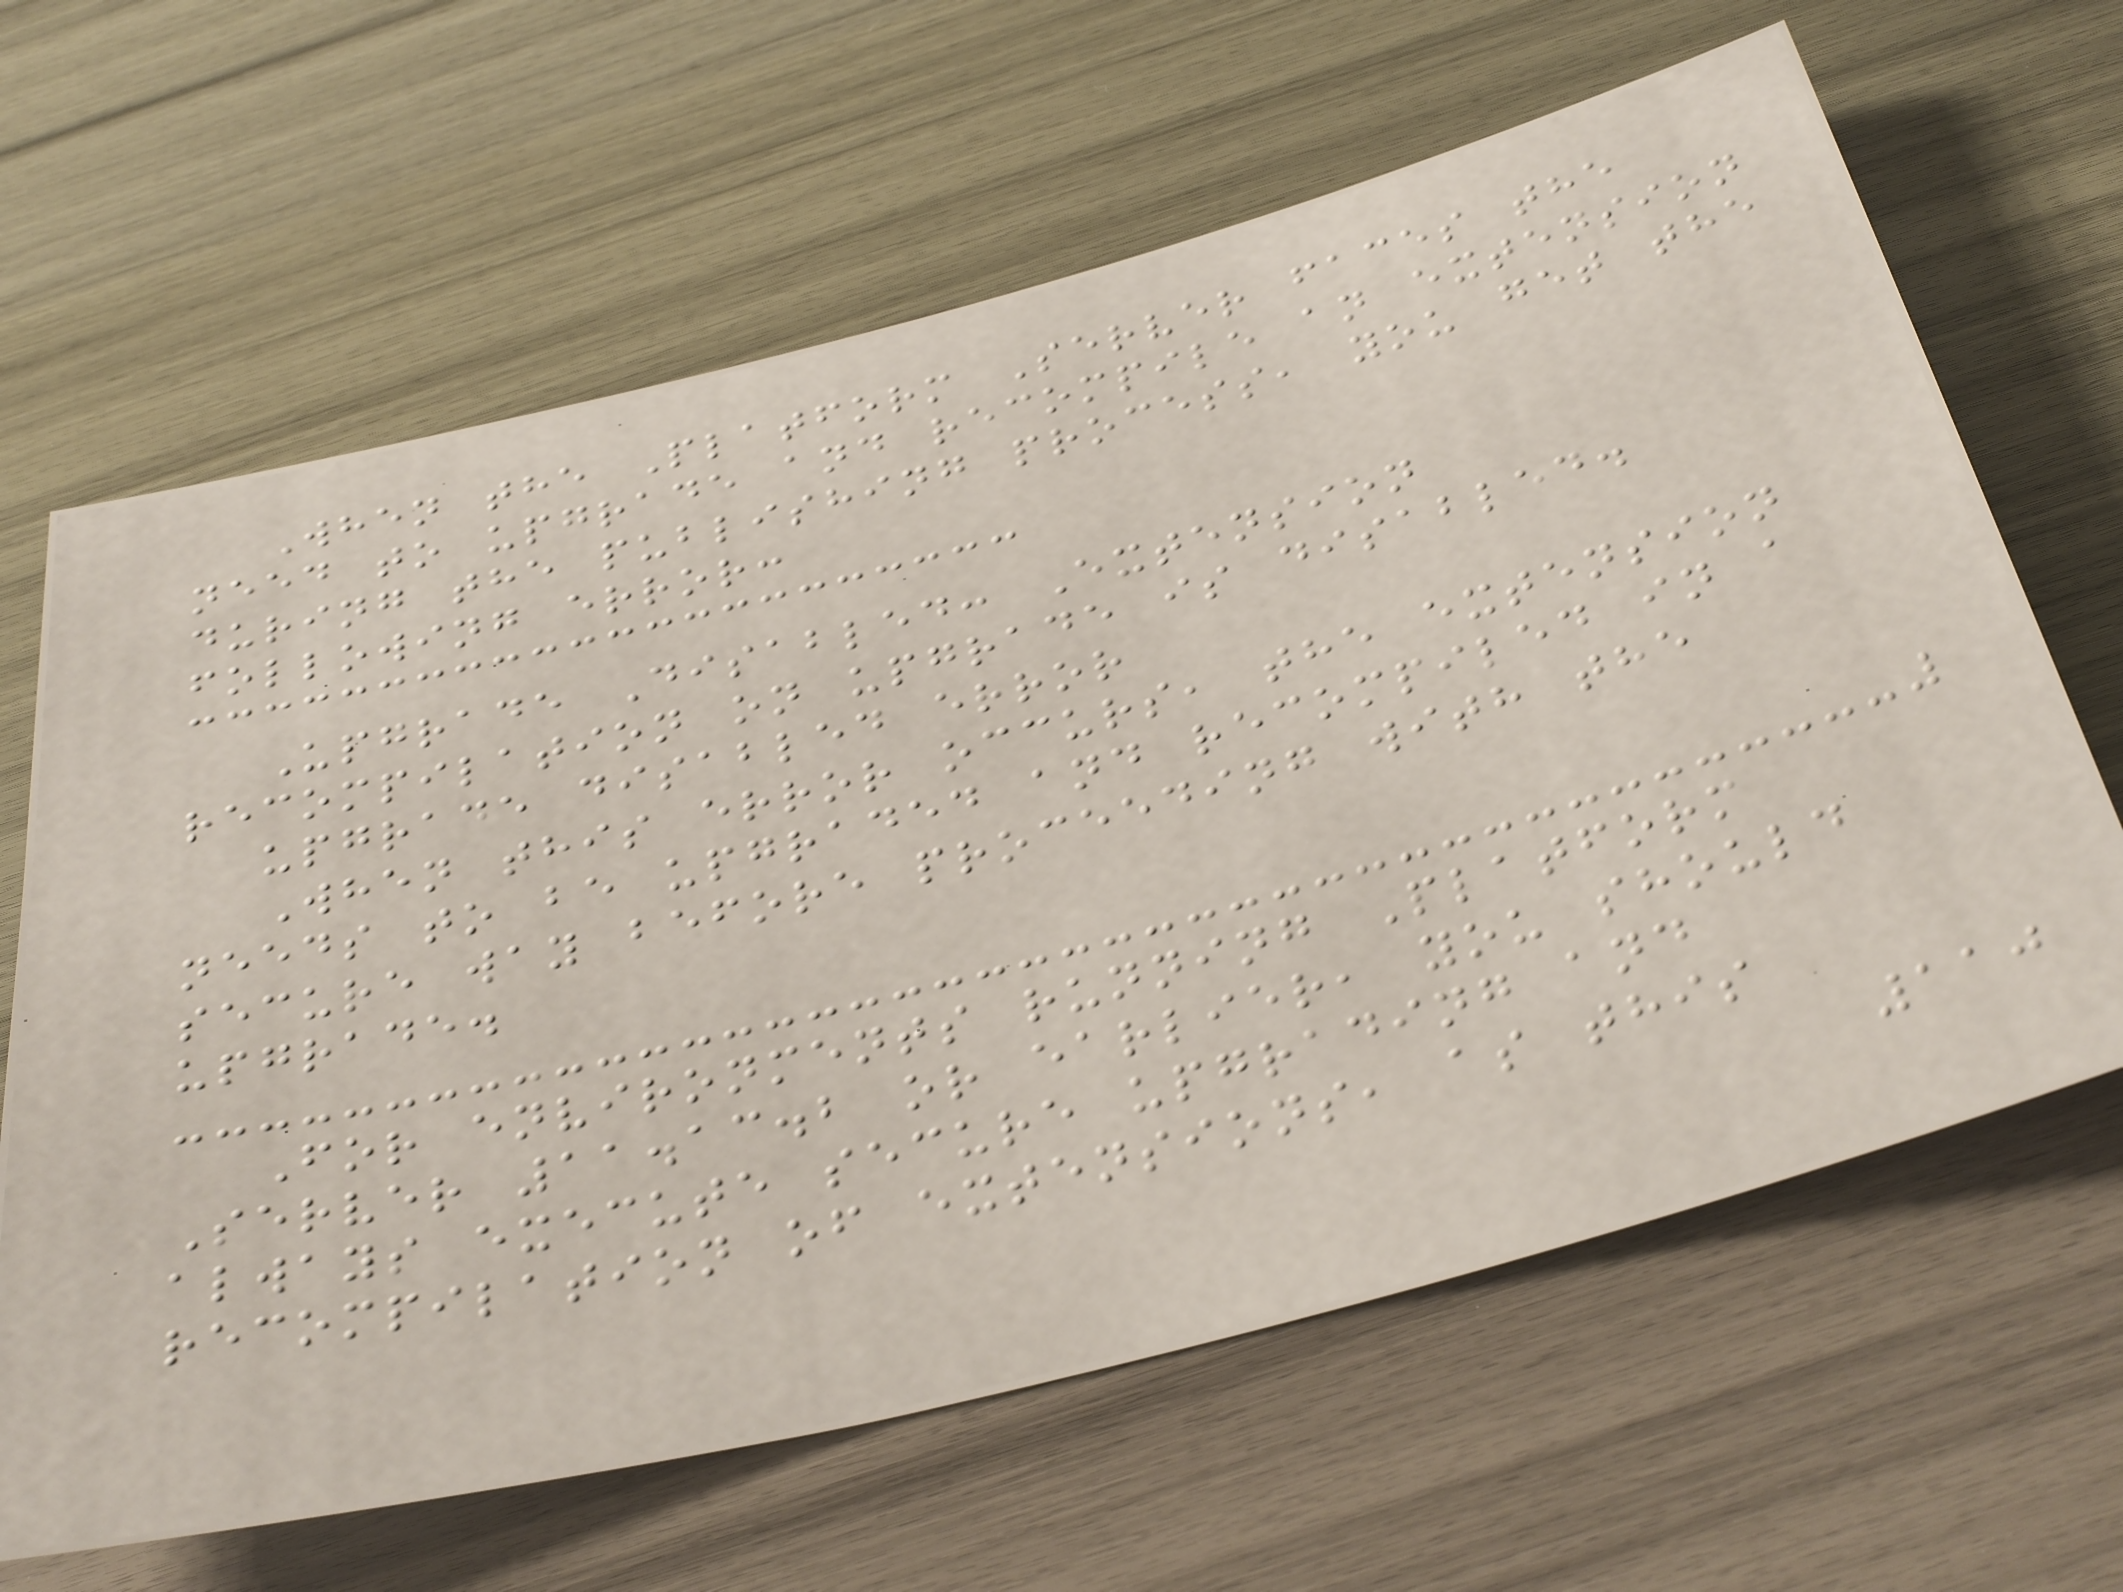When the Platform Server faces the
need to upgrade and recompile an extension
during the publishing process, you get the
following error:
Upgrade Disabled: Extension
recompilation on upgrade is disabled.
upgrade disabled error
When this error occurs, the extension
needs to be upgraded and recompiled in a
secure way before proceeding with the
upgrade.
For environments running Platform
Server 11.13.2 or earlier, you should
always execute secure upgrading and
recompilation of extensions, as this
110
